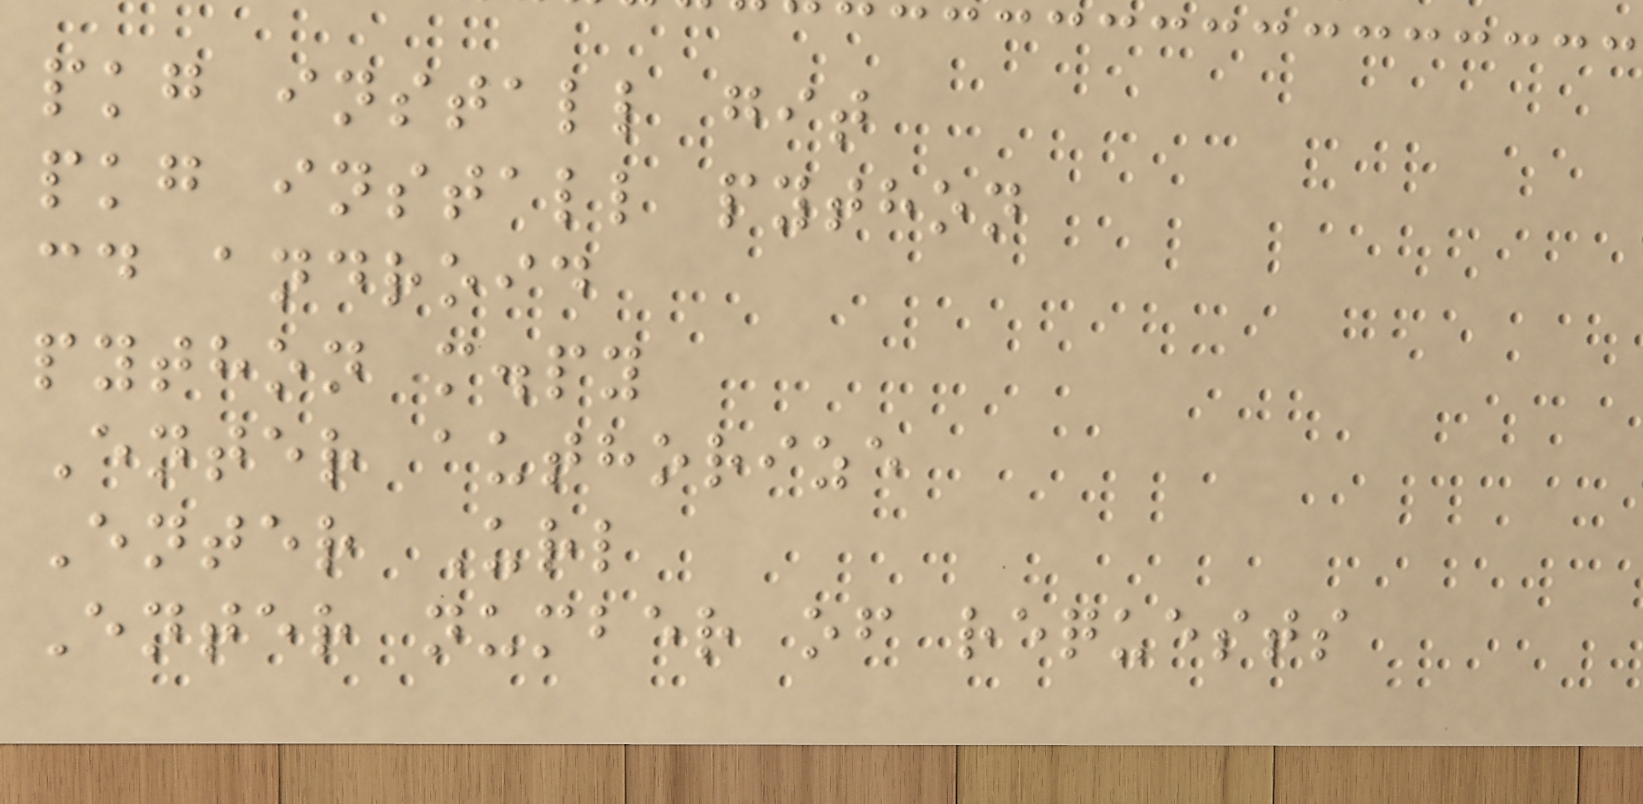pkg install git
pkg install python
cd android
python m.py
Enter authorize
Enter Url
Enter number of requests
